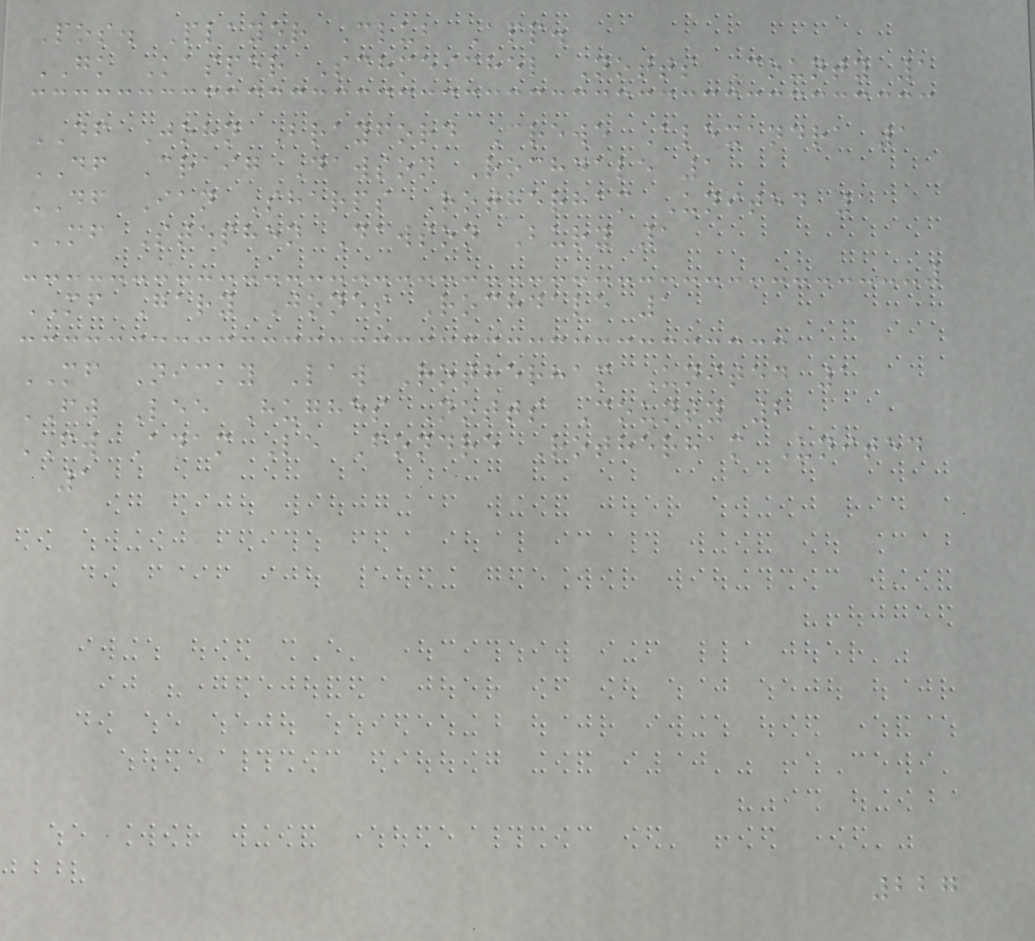Pos. Player Club App.
GK Kasper Schmeichel Notts County 1
DF John Brayford Crewe Alexandra 1
DF Craig Dawson Rochdale 1
DF Ian Sharps Rotherham United 1
MF Stephen Dawson Bury 1
MF Gary Jones Rochdale 1
MF Nicky Law Rotherham United 1
FW Lee Hughes Notts County 2
FW Adam Le Fondre Rotherham United
1
227
